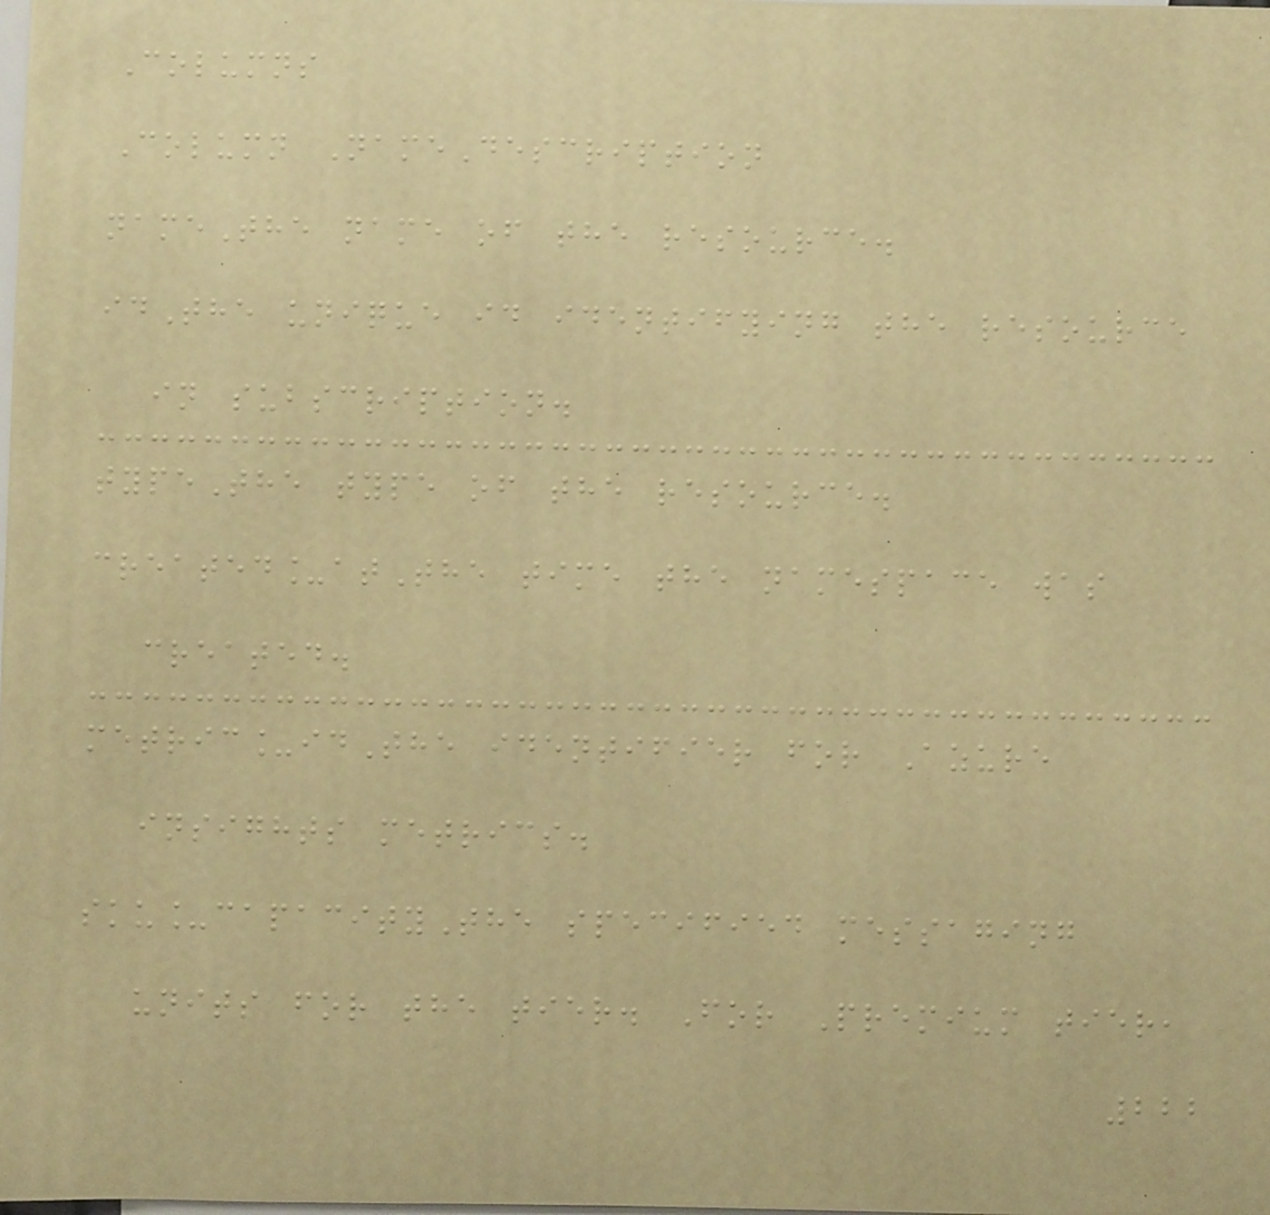Columns
Column NameDescription
nameThe name of the resource.
idThe unique id identifying the resource
in subscription.
typeThe type of the resource.
created_atThe time the namespace was
created.
metric_idThe identifier for Azure
insights metrics.
sku_capacityThe specified messaging
units for the tier. For Premium tier,
222
